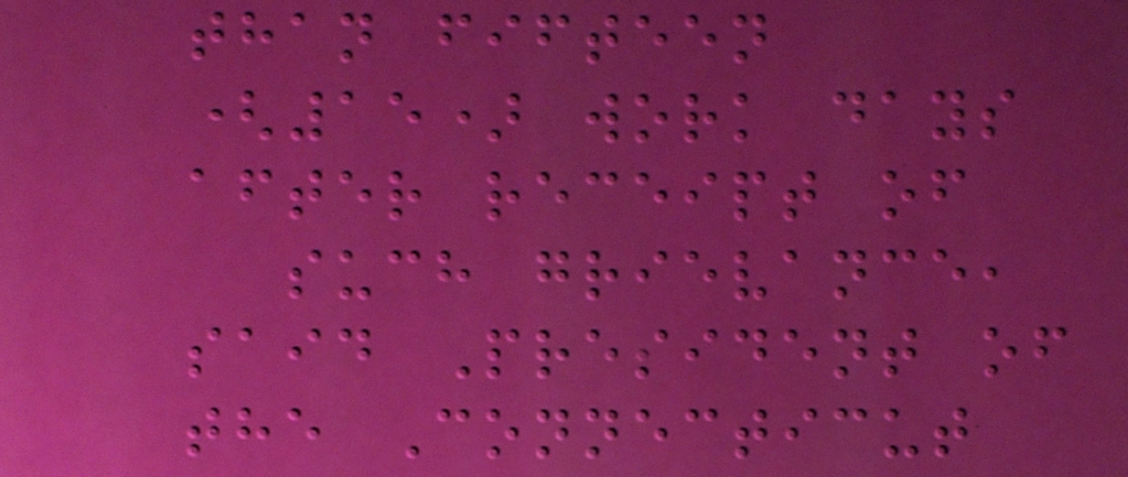than fifteen
(15) work days
after receipt of
such grievance,
said President of
the Connecticut
